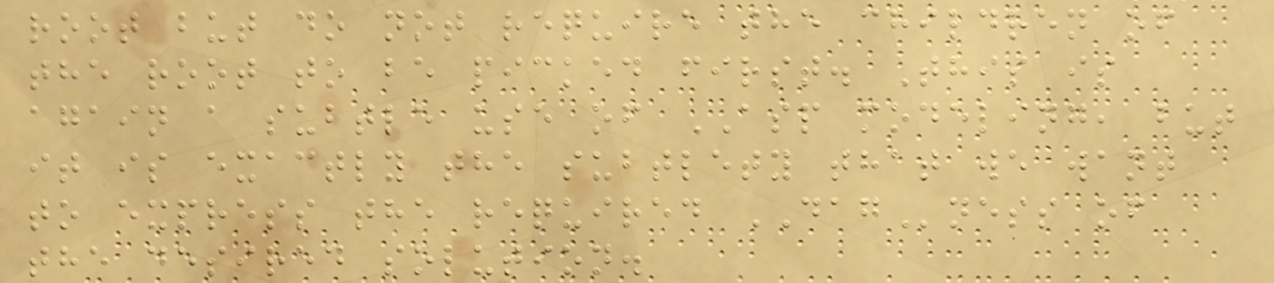root but do not require the children of
the root to be picked first. This is
again a subtle use of ASP modeling, but
it is exactly the subtlety that we want
to express the required DAGness of
the desired solution.
